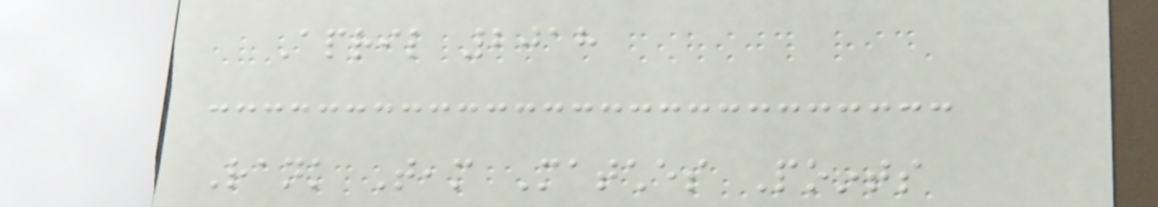April 2018
Rank Team Matches Points
